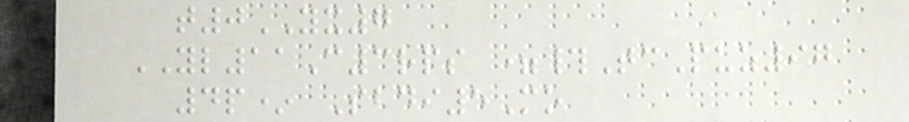t0YX7
YL11C3rps =#TcPuz97
4p* Sbdi5Mo
